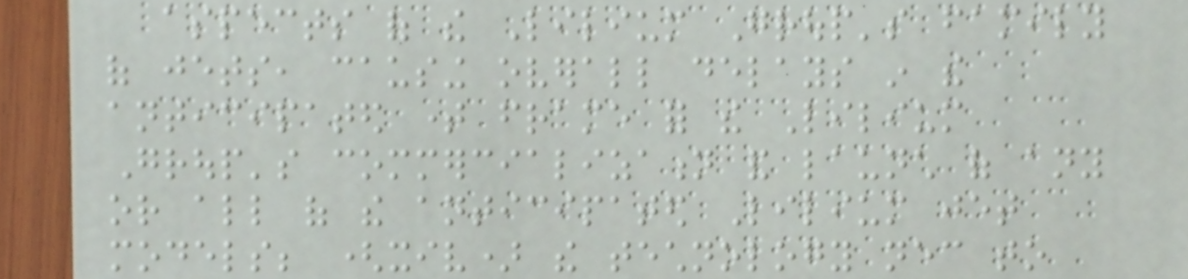aspects of the Lilium Group's family
of jets, causing overall delays in the
anticipated time frame for the Lilium
Group's commercialization and launch of any
or all of the anticipated Lilium jet
models; (xiv) the technology necessary to
